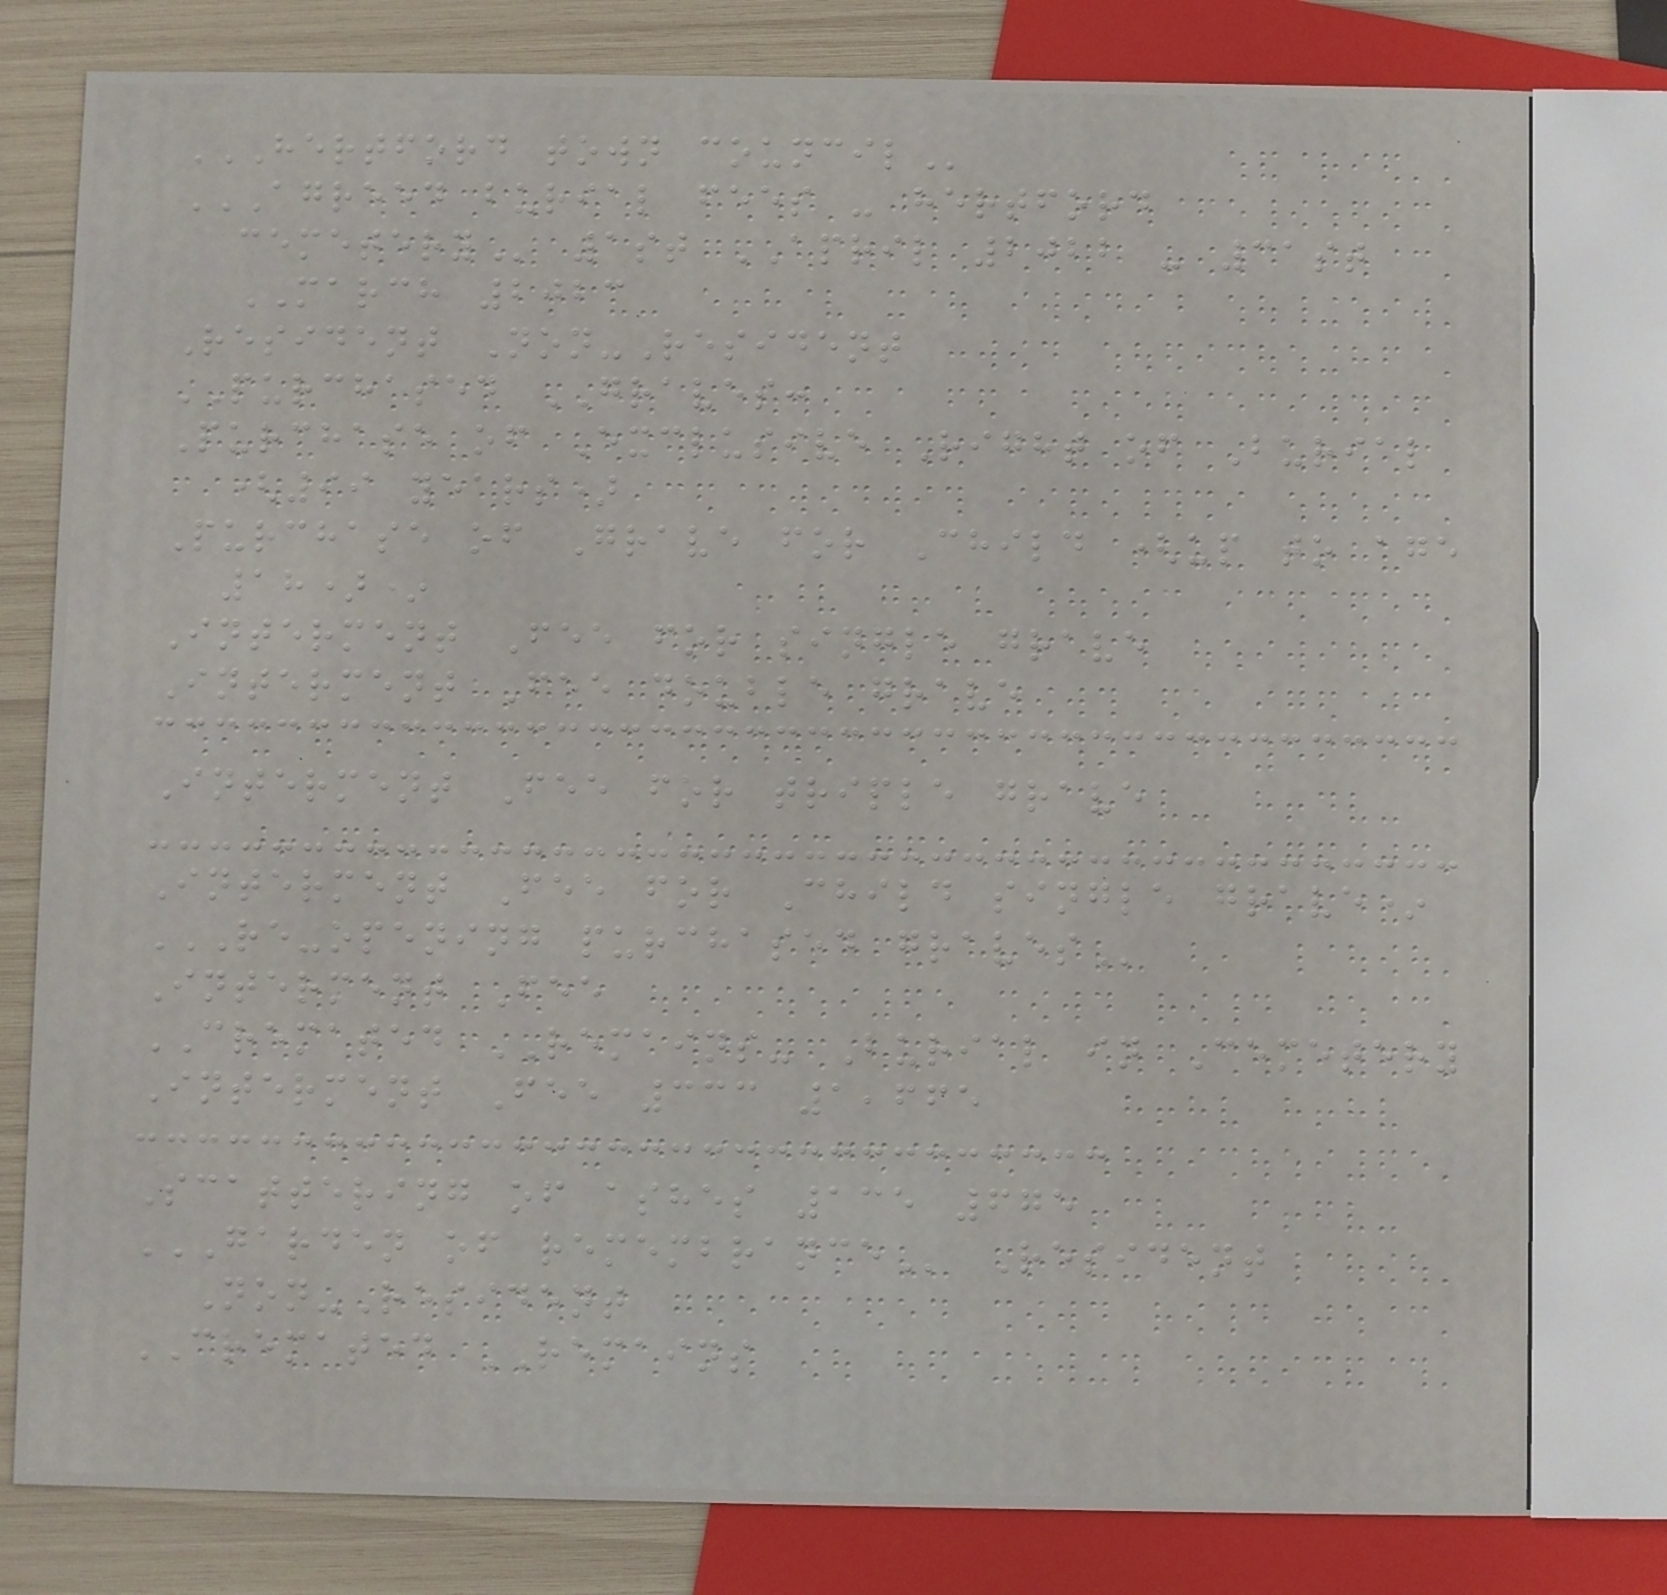HERTFORD TOWN COUNCIL
AGREED BURIAL FEES - HERTFORD
CEMETERY 1st APRIL 2022 - 31st
MARCH 2023
Resident Non-Resident
PURCHASED GRAVES:
Purchase of Exclusive Right of Burial
(99 years)
Purchase of Grave for Child (up to age
18)*
Interment Fee for single grave
Interment Fee double grave
Interment Fee for triple grave
Interment Fee for Child single grave*
RE-OPENING PURCHASED GRAVES
Interment Fee
CREMATED REMAINS- Burial in Cemetery
Interment Fee 333 1,665
Scattering of ashes 135 675
GARDEN OF REMEMBRANCE Resident
Non-Resident
CREMATED REMAINS
